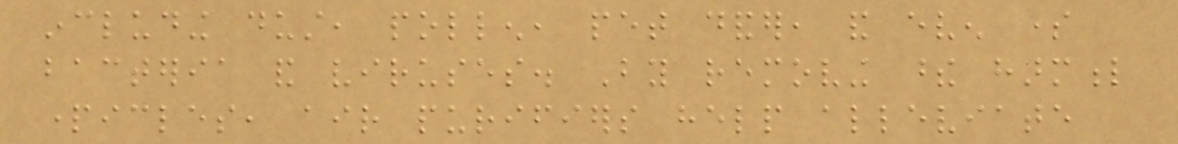including dust, pollen, pet dander, and even some
bacteria and viruses. By removing these harmful
particles, air purifiers help alleviate
